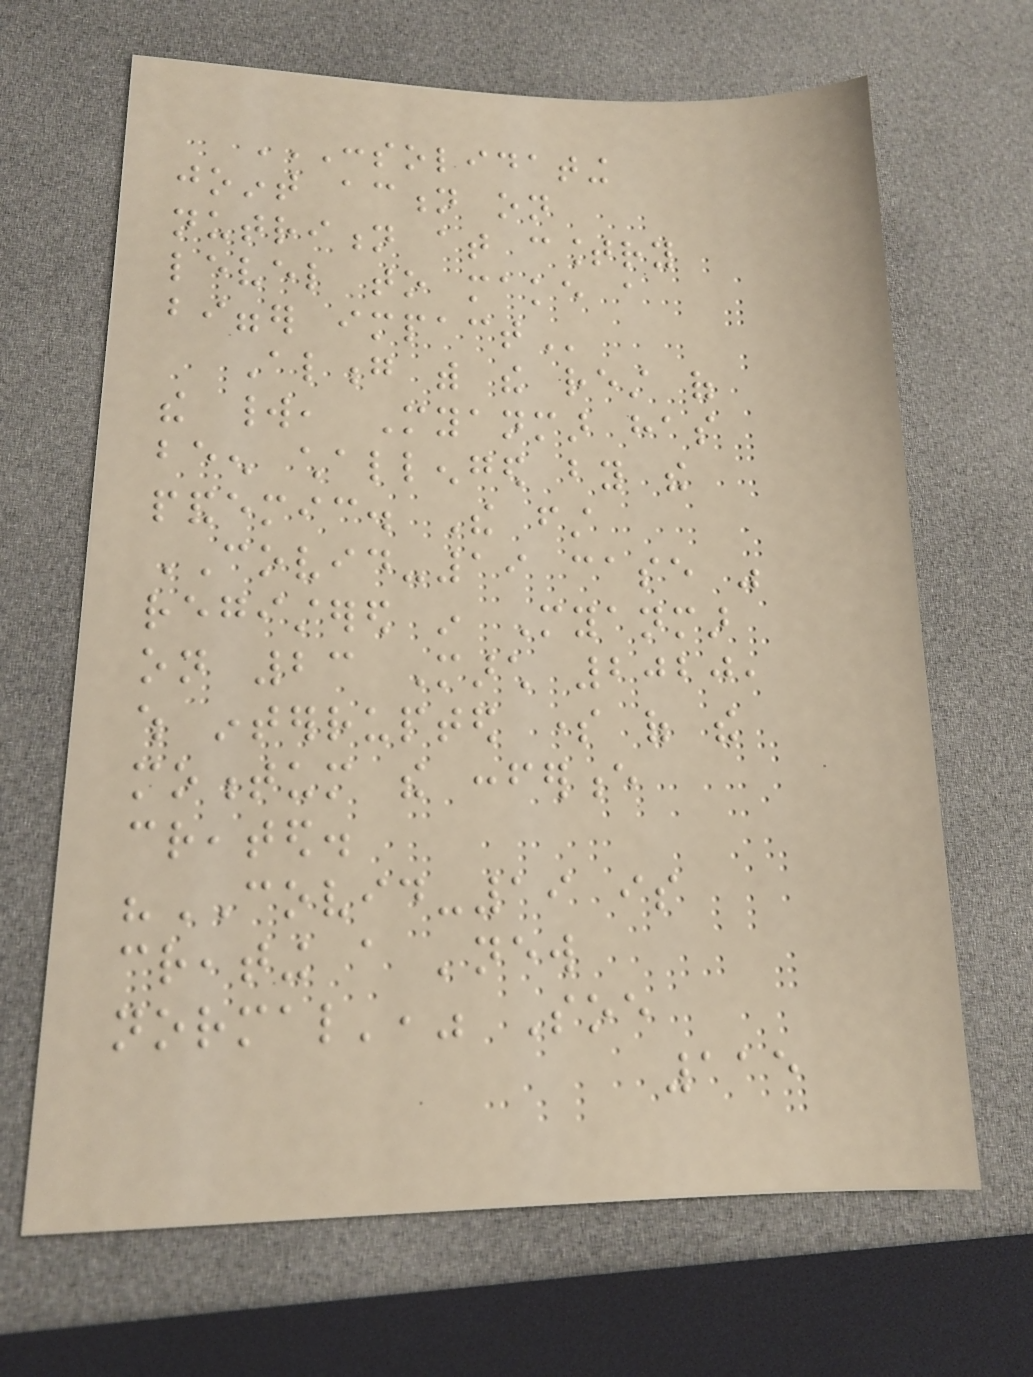CONSOLIDATING
JOINT ACTION ON
NUTRITION AT COUNTRY
LEVEL TO MAKE A
BIGGER IMPACT
Along with the rest of
the world, Myanmar has
been challenged by the
pandemic. The first
COVID-19 case was
registered in Myanmar
on 23 March 2020,
which interrupted some of the
momentum the conference
created.
"COVID-19 is
creating a 'new
normal'," Soe
115
